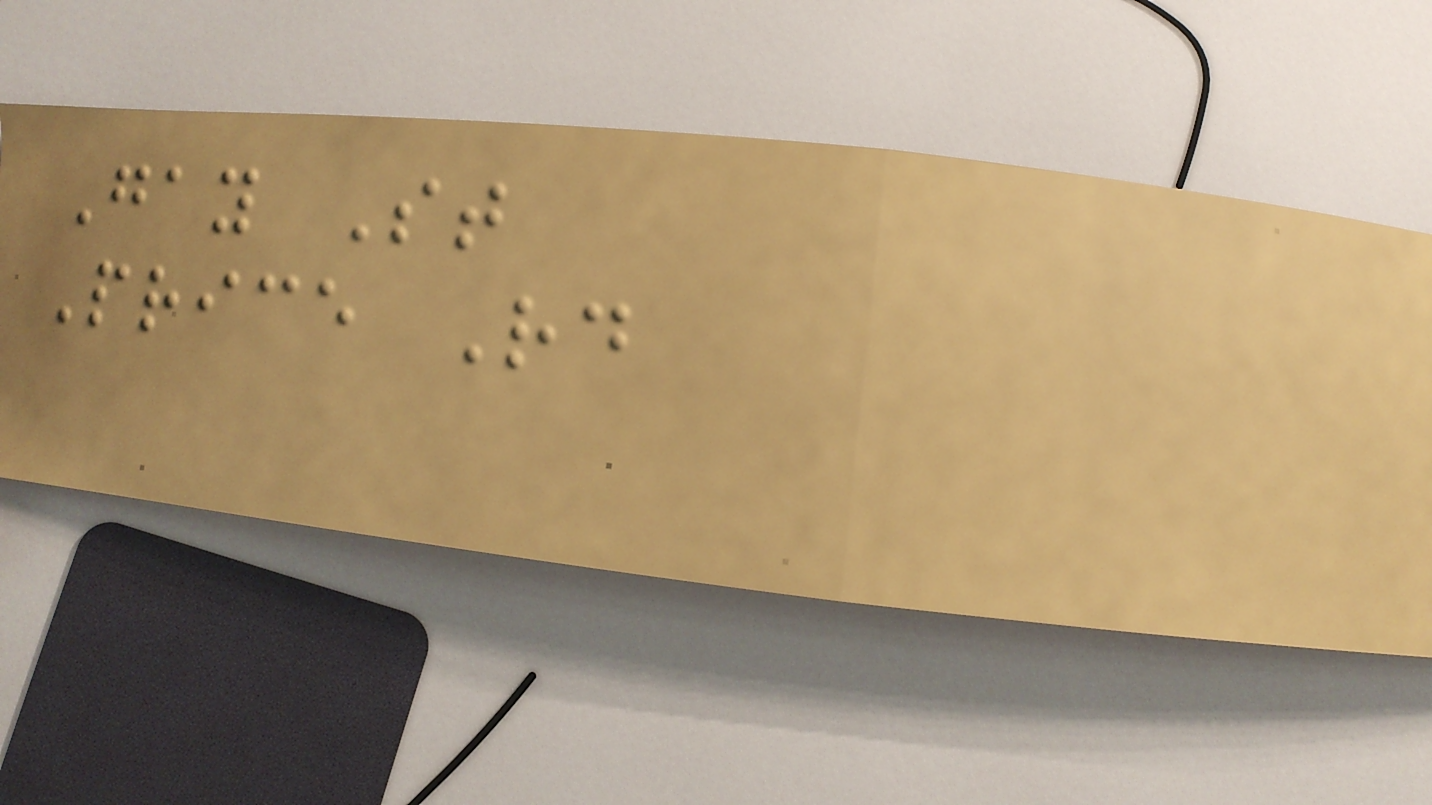Gay St
Price Rd
